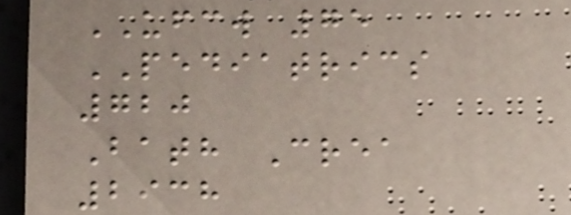UFCW 75
PEDIATRICS
720
Bath Crea
2938
